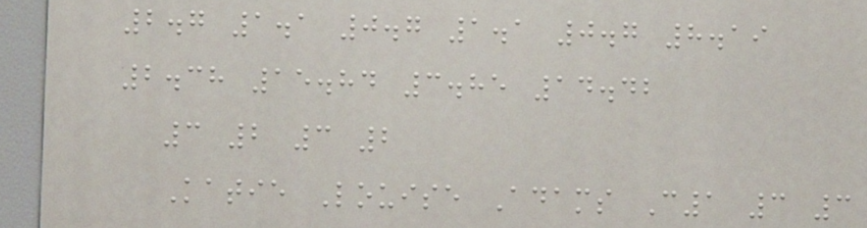2.7 1.1 0.7 1.1 0.7 8.19
2.38 15.84 3.85 14.42
3 2 3 2
Katie Louise Adams C1 3 3
